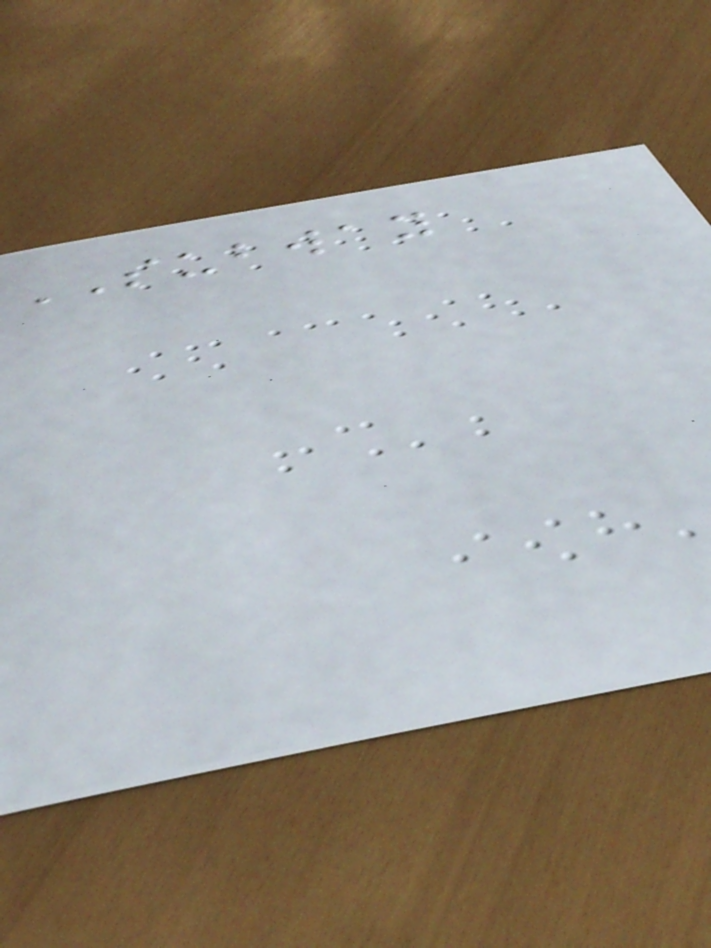SUBWAY
